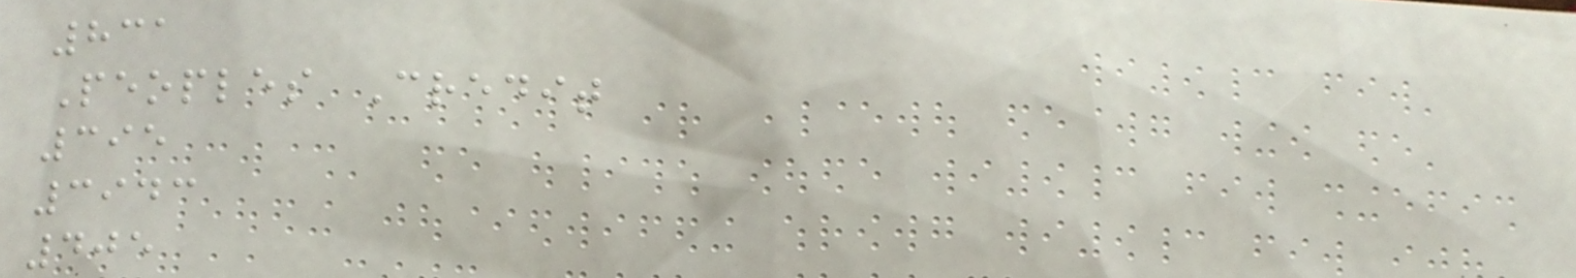831
Peoples Credit
395
3943
405
